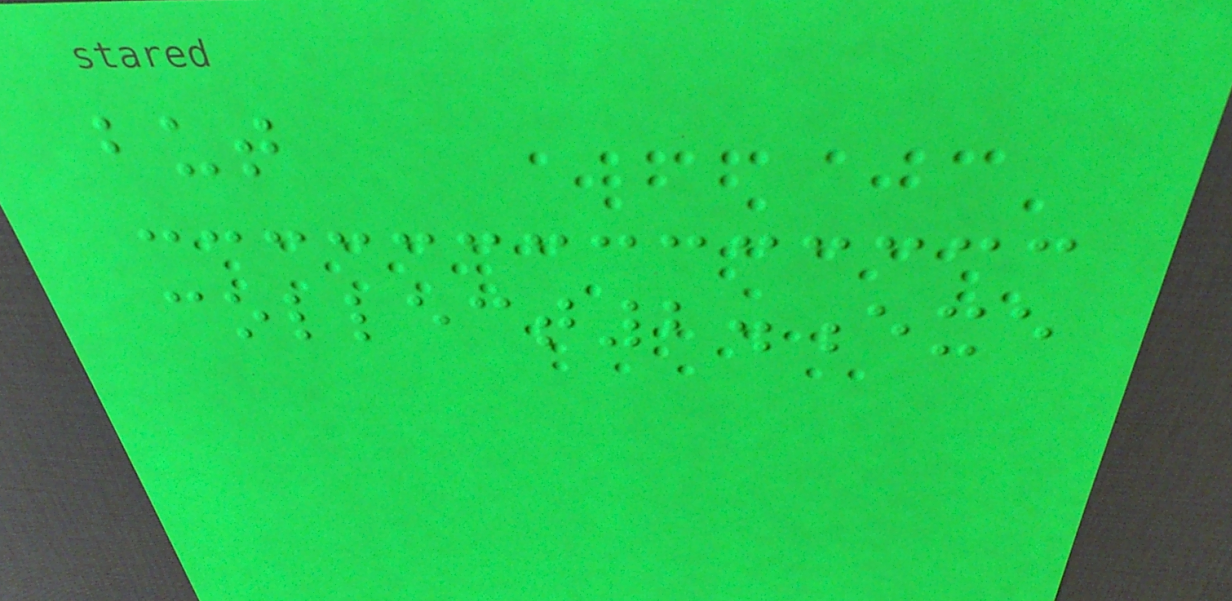but
collect2.exe
